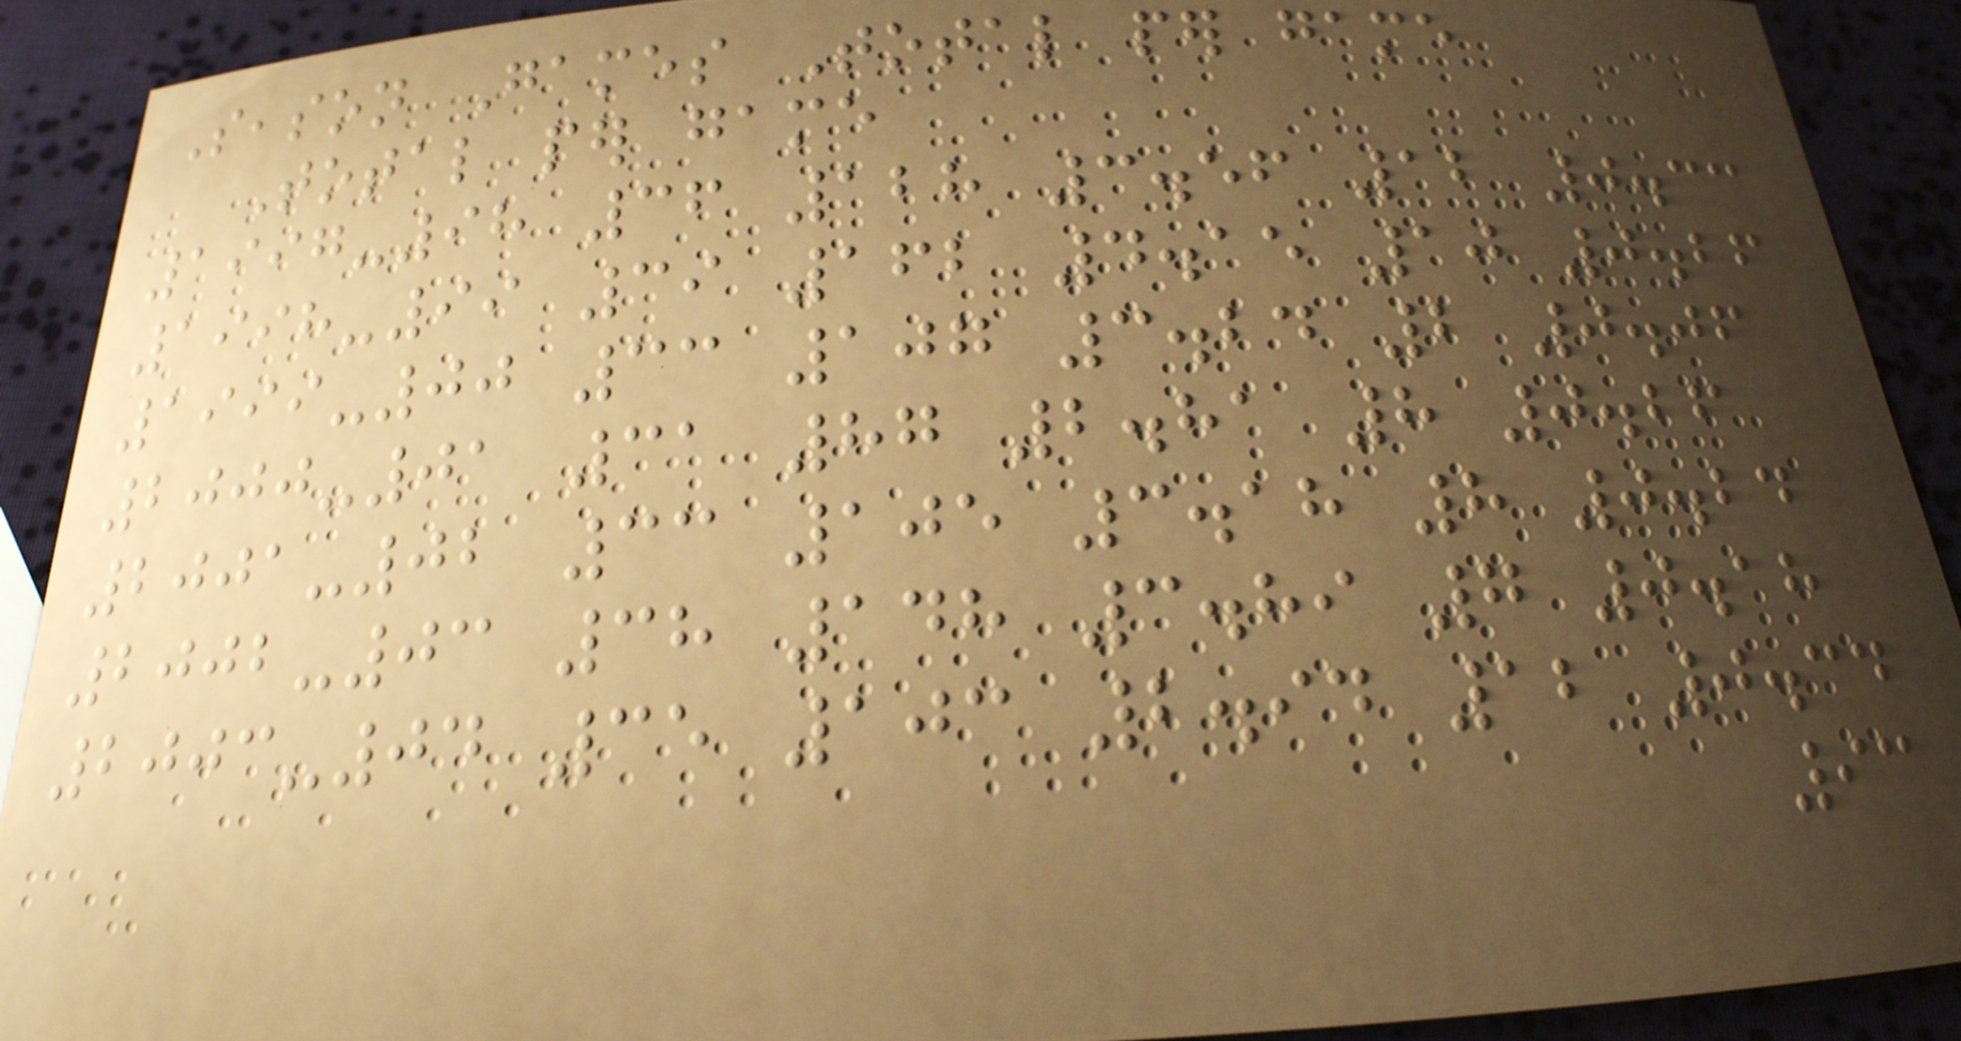Season Games Total per game
Total per game
1997-98 36 128 3.56 12 0.33
1998-99 39 162 4.15 10 0.26
1999-00 33 107 3.24 2 0.06
2000-01 31 87 2.81 8 0.26
2001-02 33 105 3.18 8 0.24
2002-03 38 148 3.89 7 0.18
2003-04 35 103 2.94 12 0.34
93
